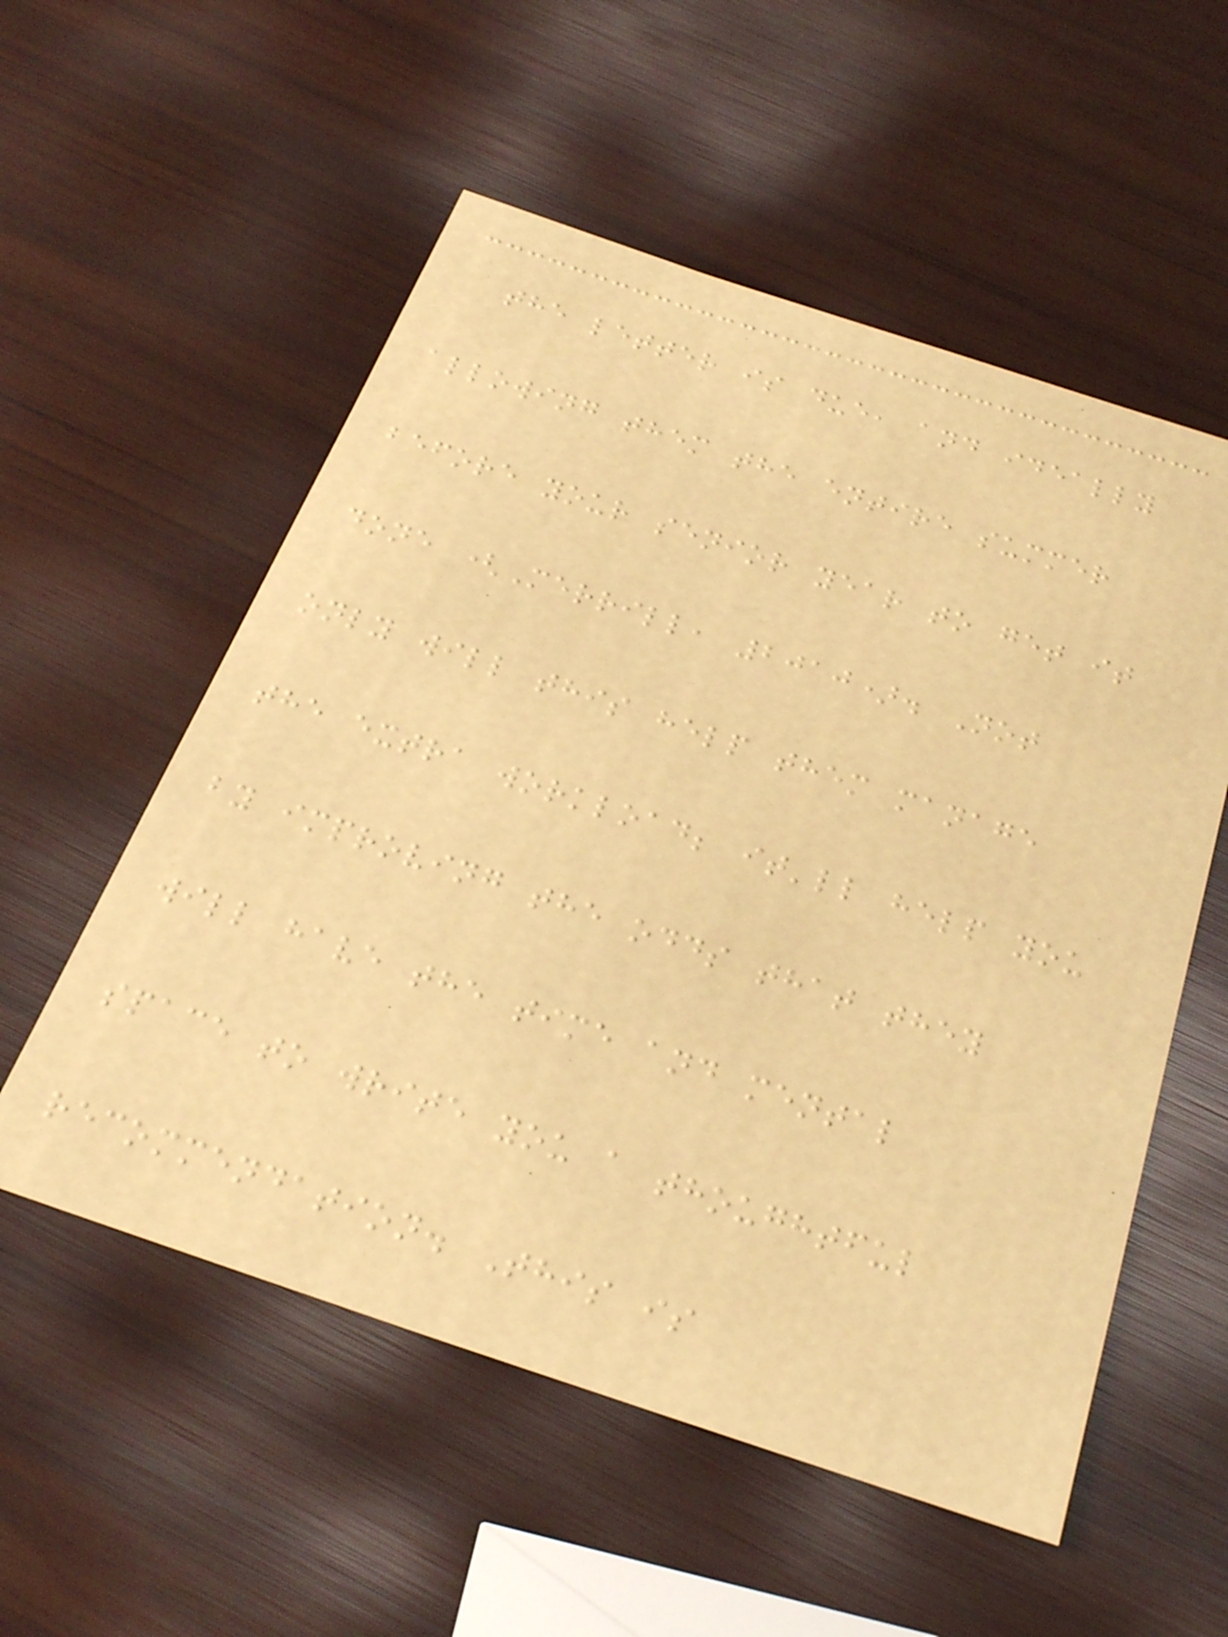the letter is due, and ideally
allowing them the entire summer
before your senior year to get it
done (Merrill, 2010). Not
only will this help them manage
the extra workload; it'll help you
by improving the odds that they
will have the time and mental
space to write you a thoughtful
recommendation. This is
